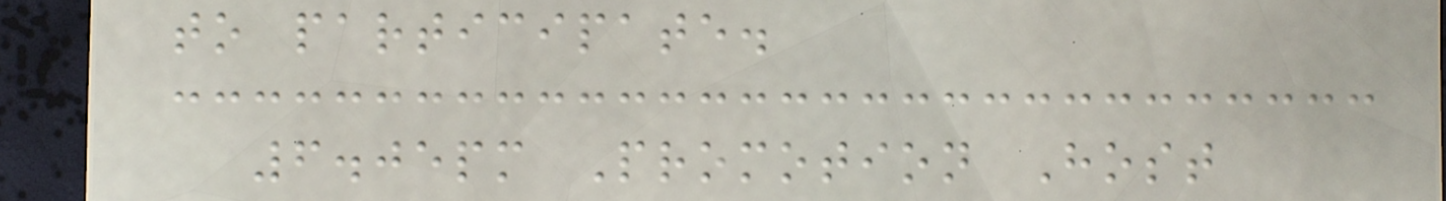to participate.
6.05pm Promotion Host
